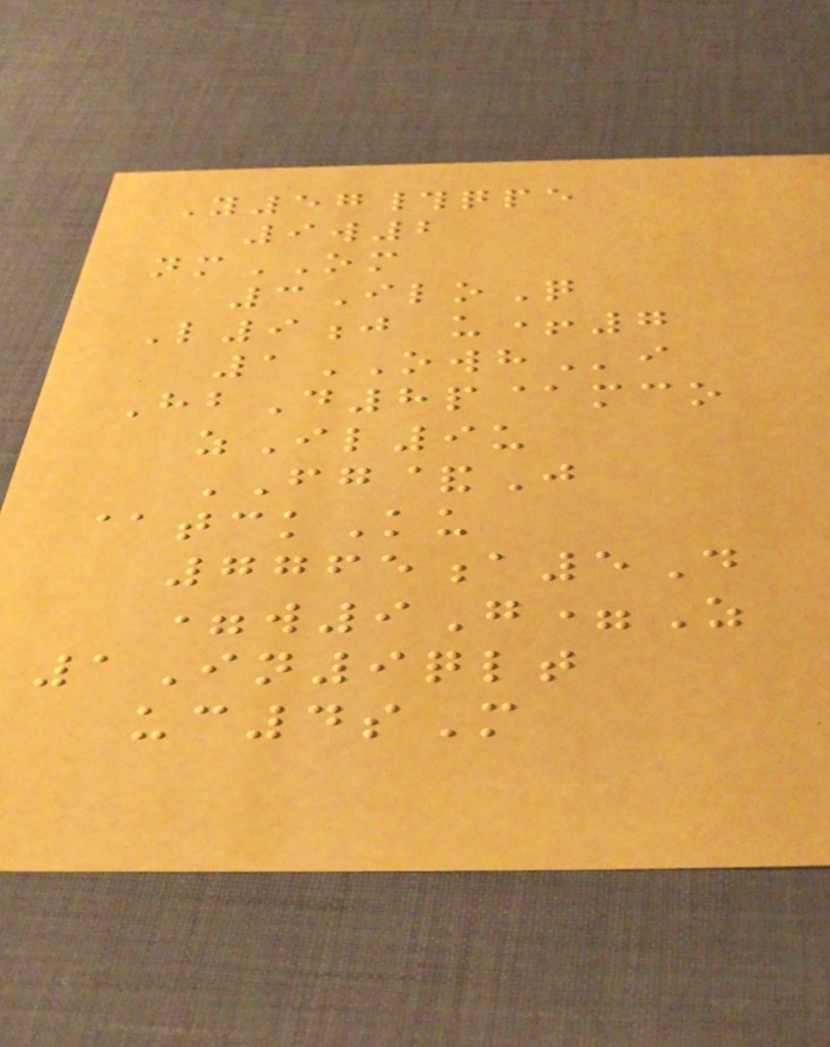Y57#qpe
9w2
nmOM
3IloQ
L9j u+7
1OWHi
HbD8p@mco
zIl9u
FG&J
@tckKu
7765a5D
=w9G=Z
1In9qlt
uc4sM
